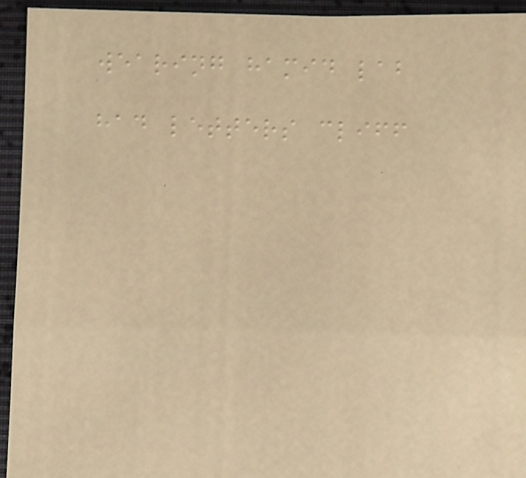wearing hamid lab
had letters cliff
